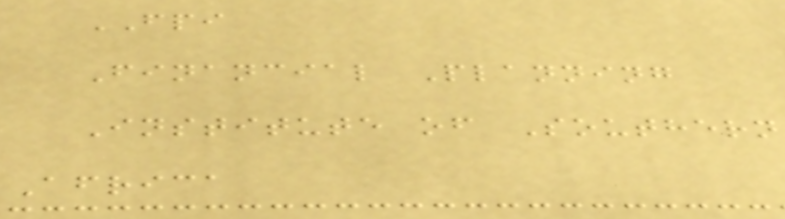FPI
Financial Planning
Institute of Southern
Africa
